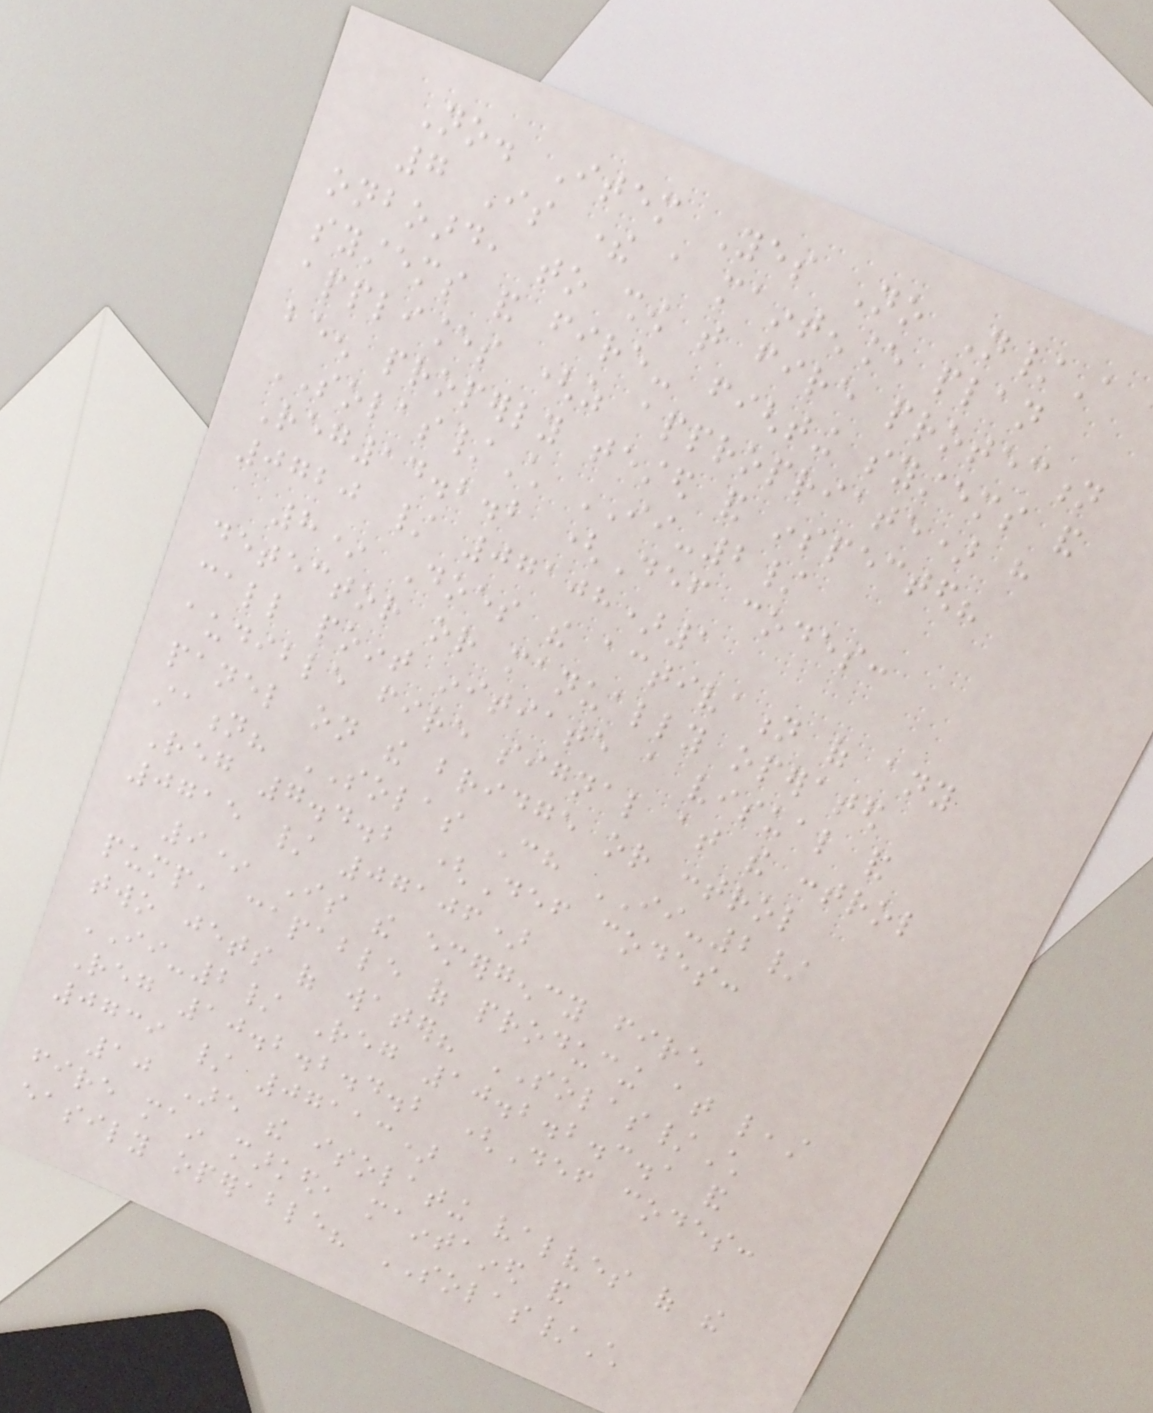No. Item Yes No N/A
7 Is there a maintenance plan
onboard, to show that fire protection
systems and fire- fighting systems and
appliances (as appropriate) have
been properly tested and inspected?
SOLAS/Ch II-2/
Reg14.2.2 (Def codes:
0720 / 07108)1
8* Does the activation of any
detector or manually operated
call point initiate a visual and
audible fire signal at the control
panel on the bridge or control
station? SOLAS Ch II-2/
Reg 7.4.2 (Def codes:
0715 / 07106)
9* Is the emergency fire
pump, capable of producing at least
two jets of water? SOLAS/Ch
II-2/ Reg 10.2.2.3.1 and
Reg 10.2.2.4.2 (Def codes:
0739 / 07113)
10 Are the isolating valves of the
fire main marked, maintained and
easily operable? SOLAS/Ch
